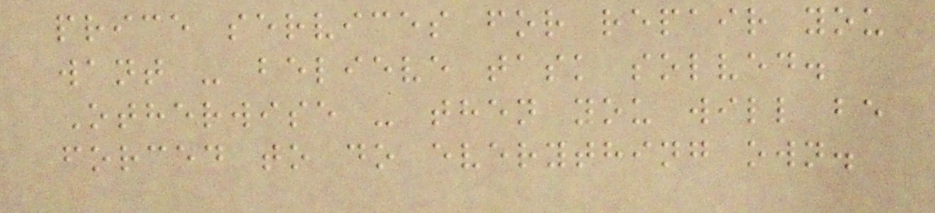price services for repair you
want - believe task solved.
Otherwise - then you will be
forced to do everything own.
